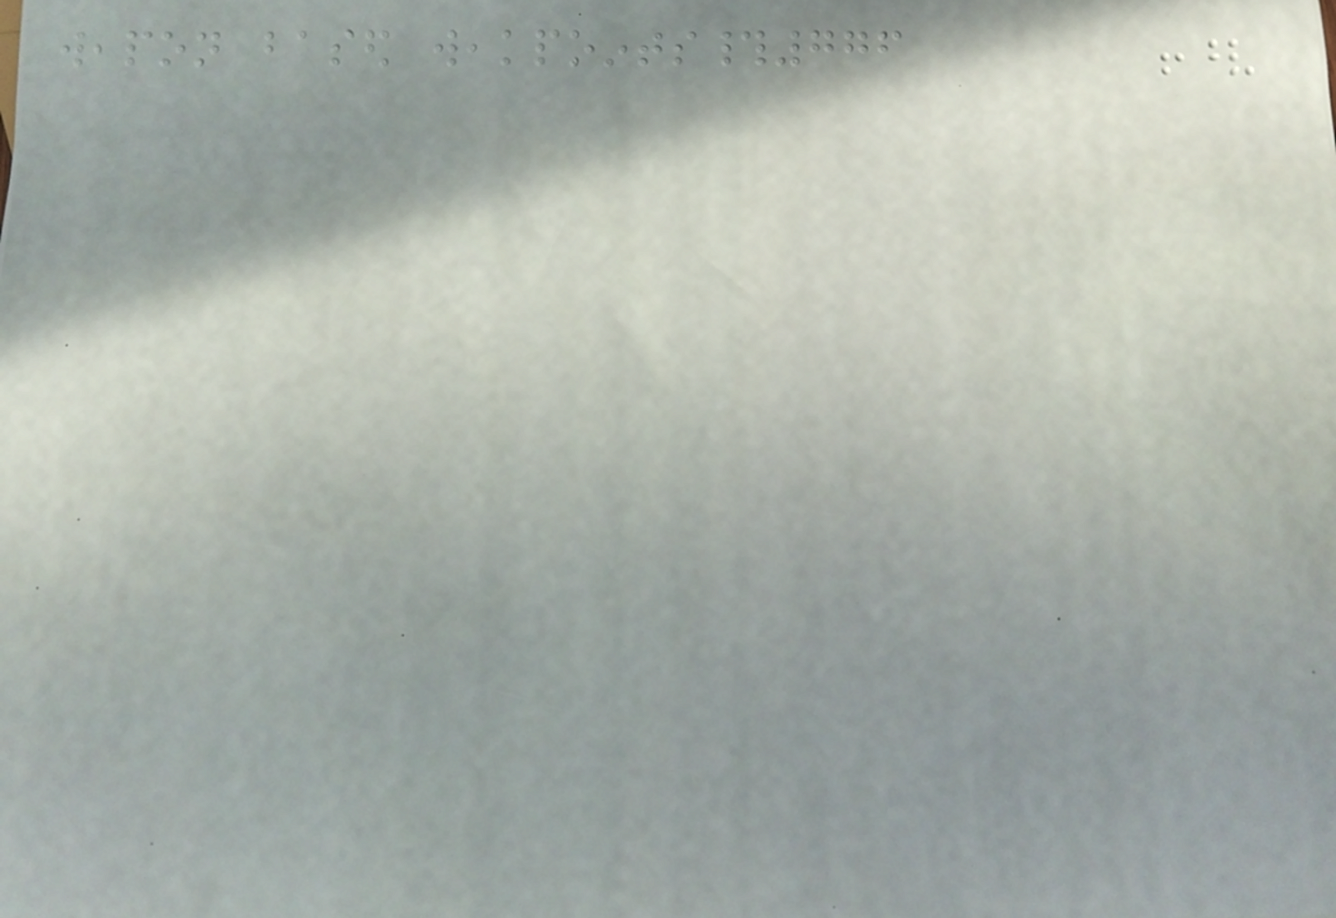weapon based weakpoints#776
